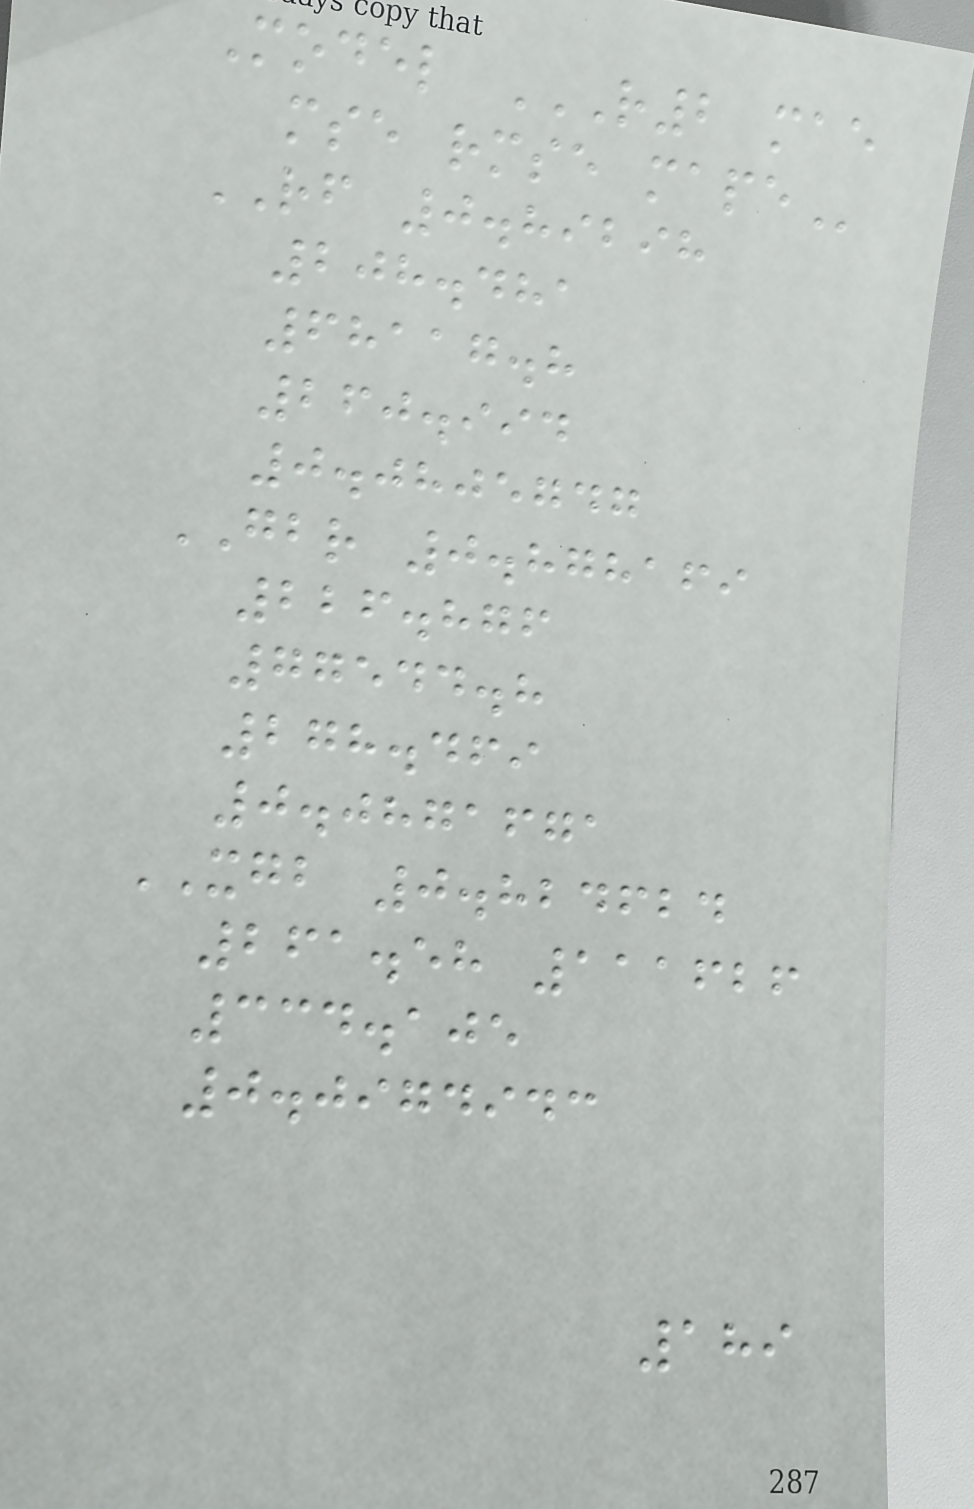Model R2 MAE
MSE RMSE MAPE
RF 0.89298
208.481
68117.8
260.994
0.0805747
GBR 0.878169
226.876
77544.8
278.469
0.0871671
XGB 0.824624
261.58 111626
334.105
0.0974943
189
